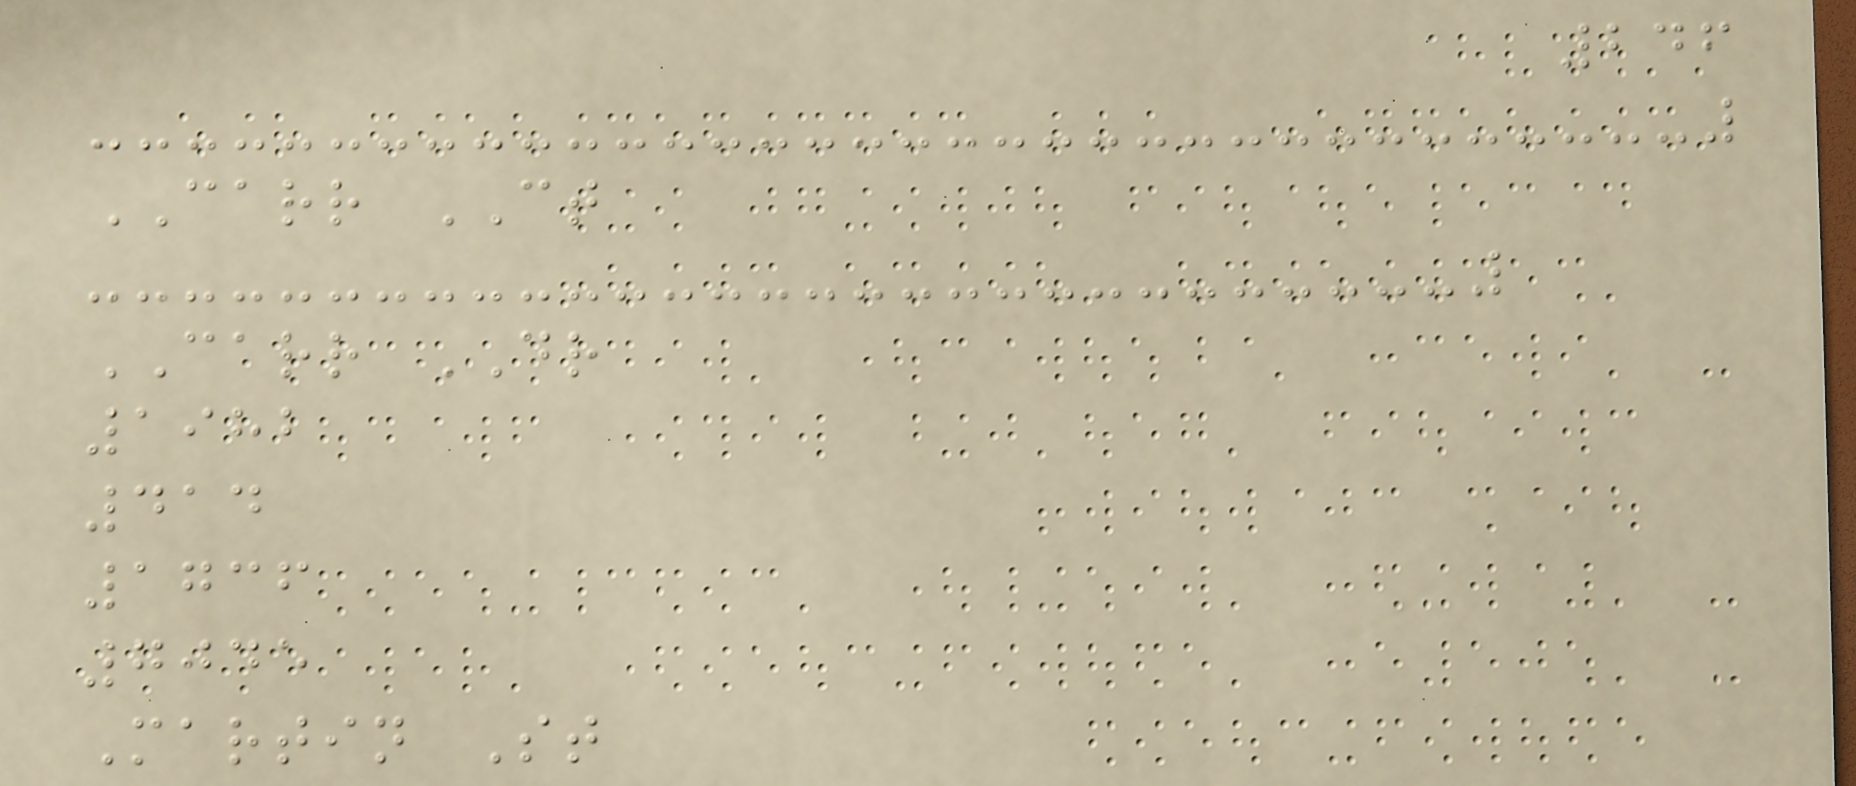246
CARR CT
CARR DR
1982
414
1736
7045
Martin St
